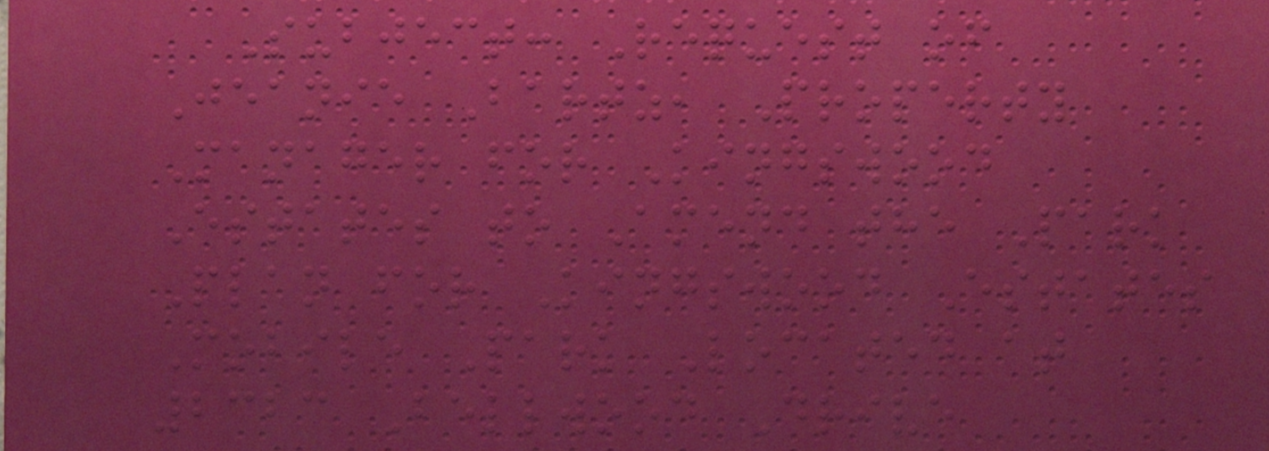Subject: Request of
Jeanie Bartz, Property
Manager for Kingswood
Estates to Amend the Park
Plan for Kingswood Estates
Mobile Park Located at
2323 Bellwood Drive
